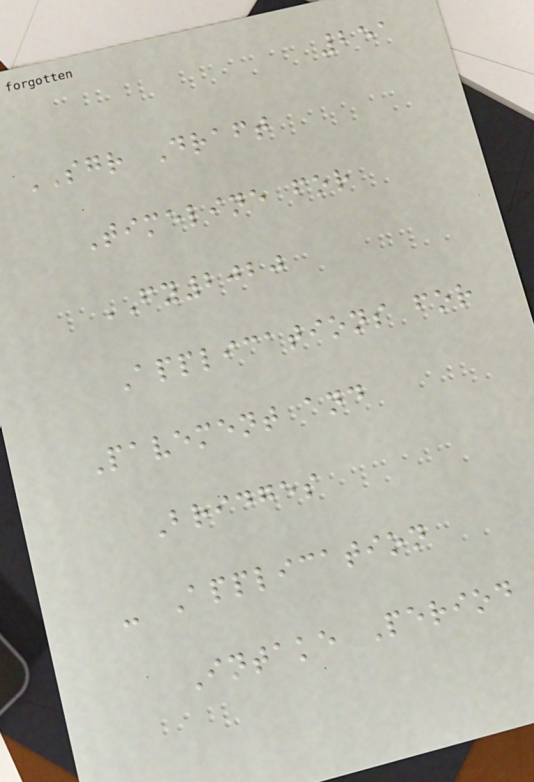251
SGR Draft
Timeline for
FY2020
Applications for
Pavement and
Bridges
- Application
Intake Period
